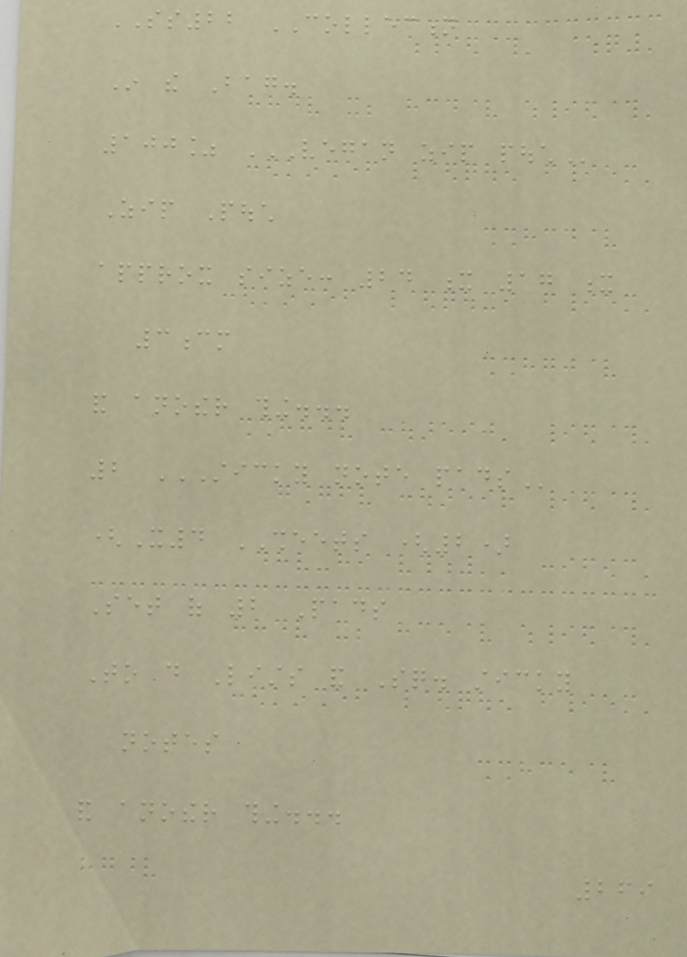SS22 COLLECTION
In the Bag.
100% VEGAN ZIP POUCH
Zip Pouch
approx size: 24 x 17 x
3cm
and another thing...
2 STICKY NOTE PADS
(X4 SHEETS (2)
Set of 2 Pads
To do Lists and Sq. sticky
notes
and another thing...
269
